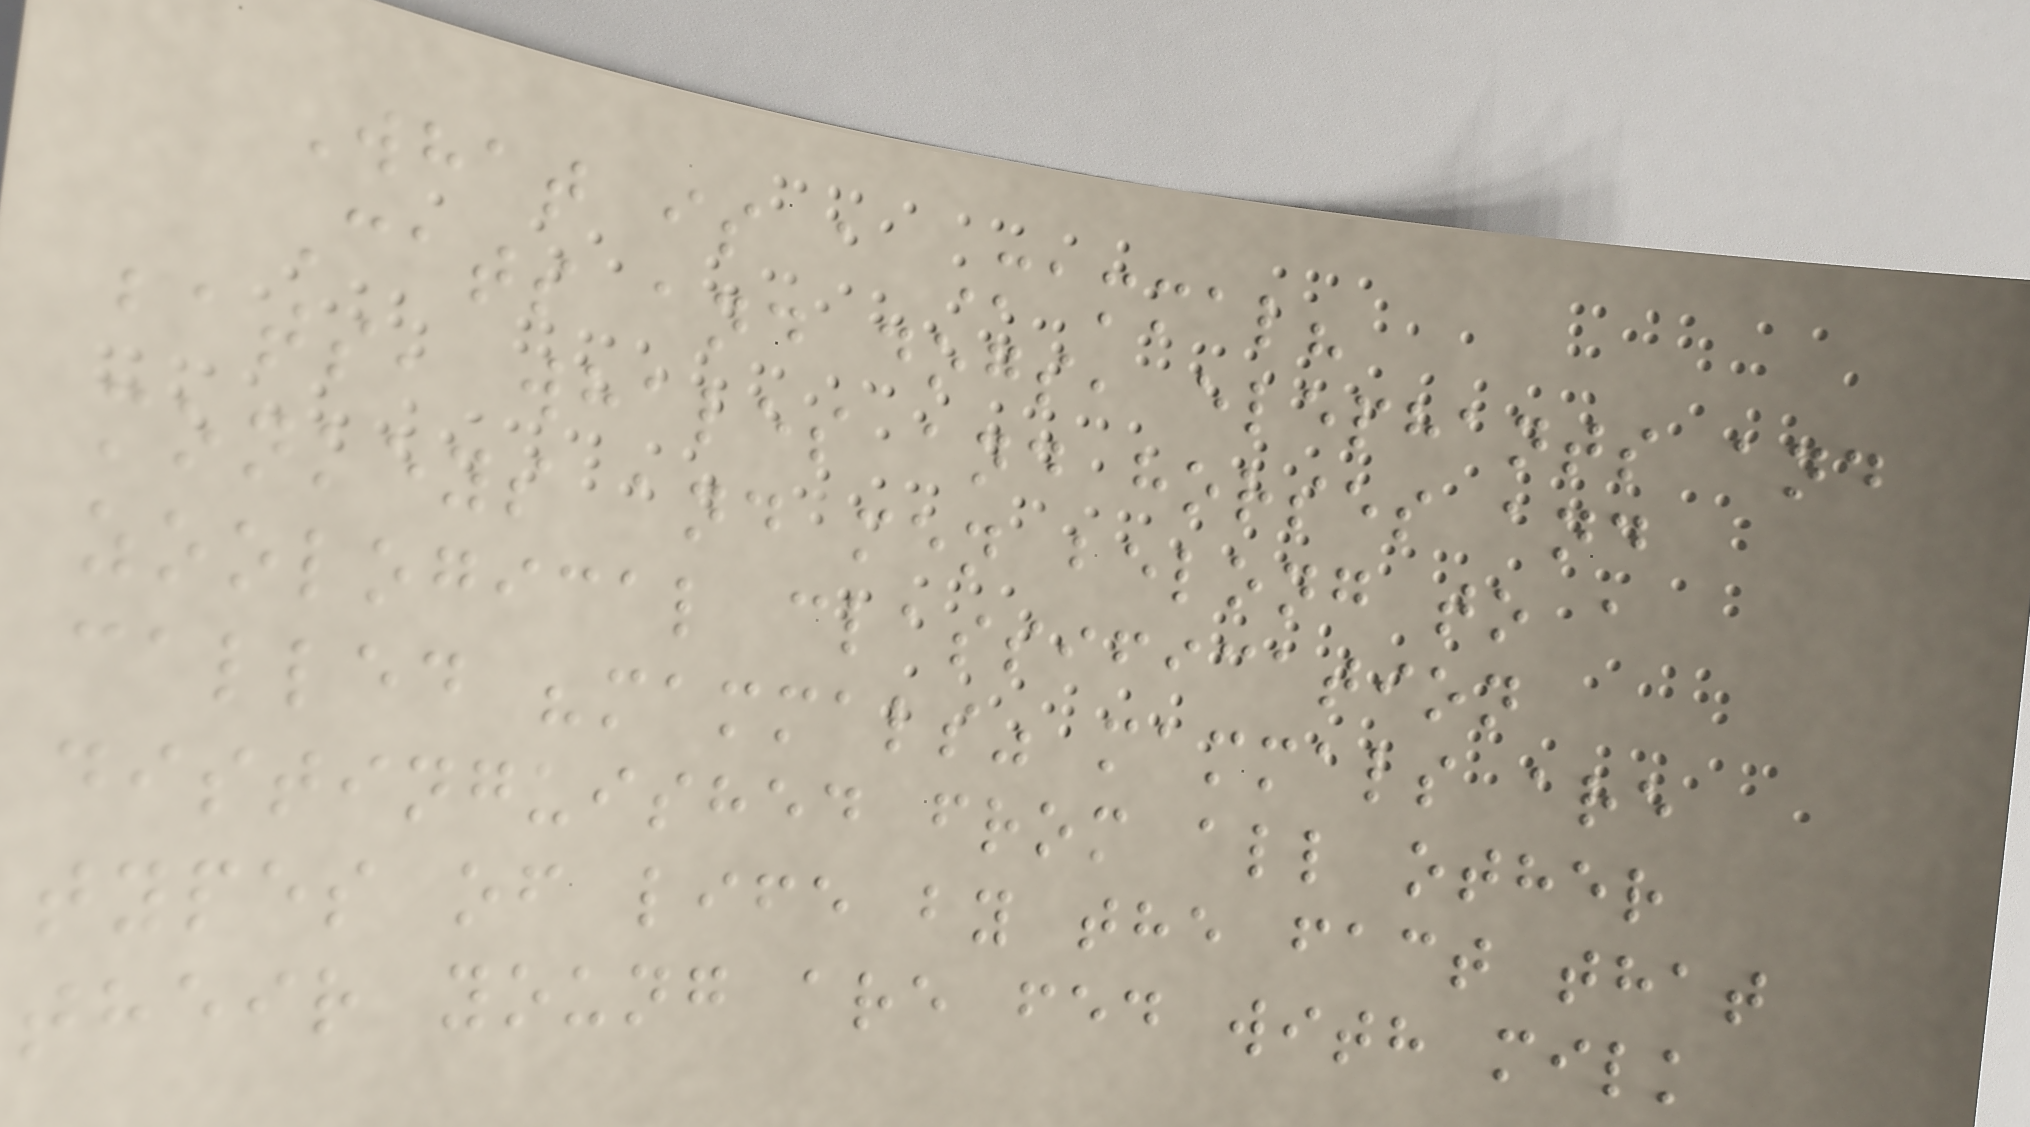What is a Mammal?
Cats and dogs, elephants and
bats, whales and horses and
monkeys and men belong to a
zoological classification
called "mammals" mammals are
distinguished from all other
types of life by the fact that
their young are fed with milk
